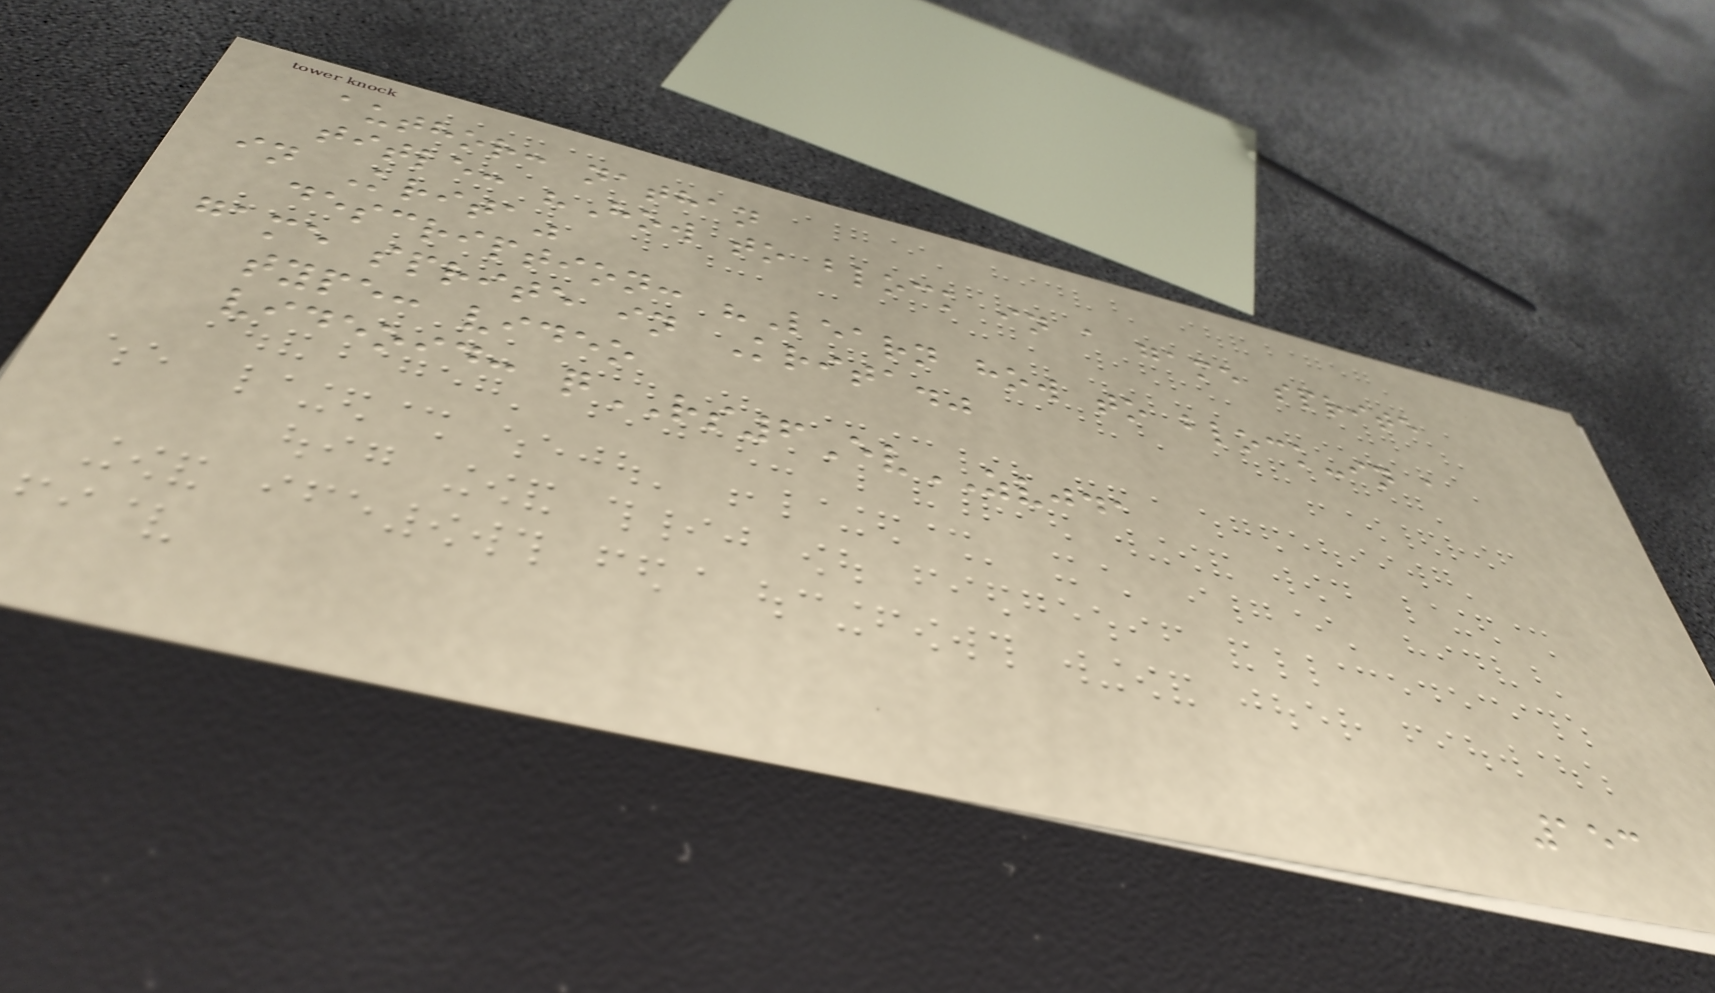author: nathan
title: "How to block in a game sprite
in Krita"
description: "Learn how to block-in a
game sprite in Krita."
type: video
videoid: qRS6EvZVJDA
153
